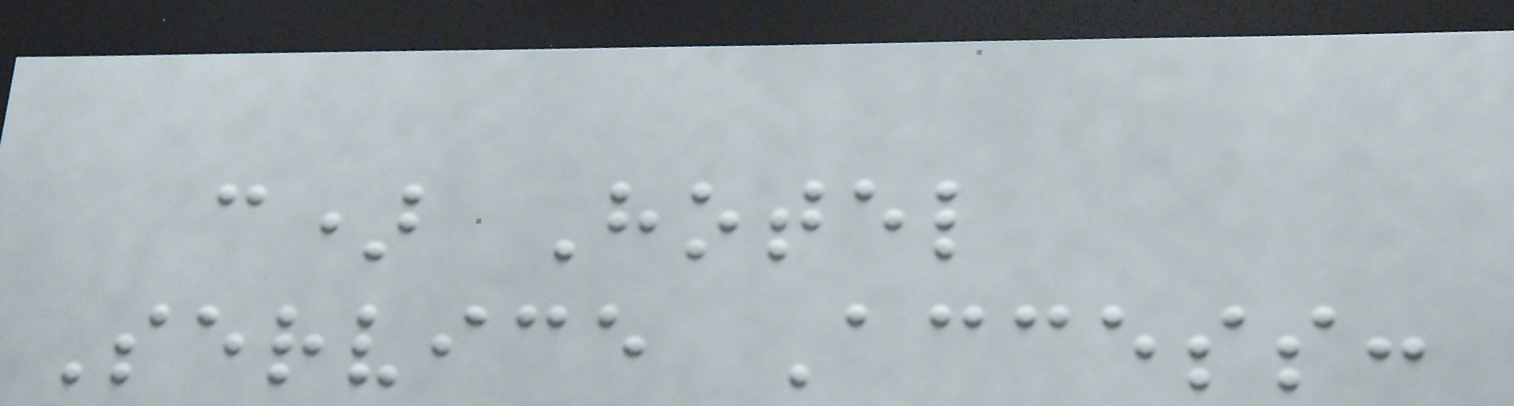c) Hotel
Service Access:
